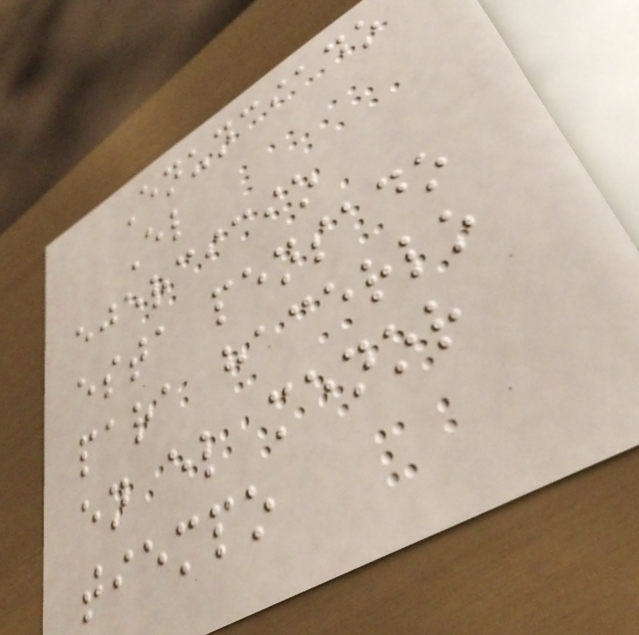Enunciado
El
ejercicio
esta pensado
para hacerlo
en el menor
tiempo
